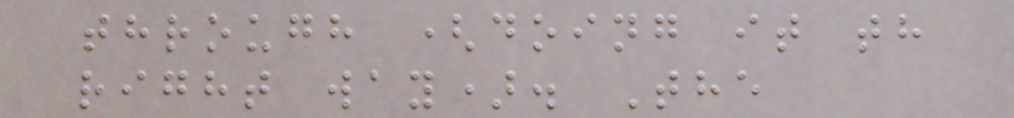through (doing it th
right way). The
